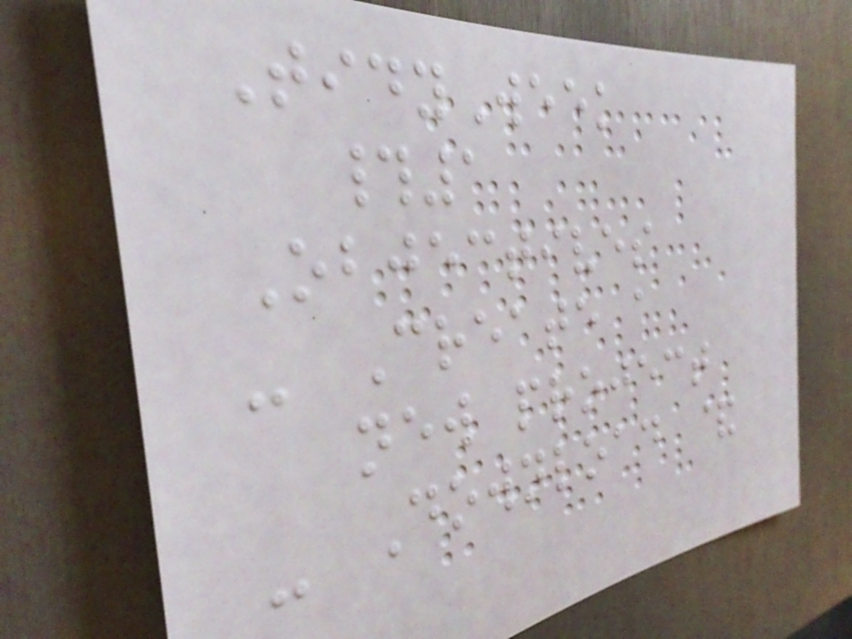TidyWeek
#1
Objectives
- Create a
new project
- Download &
